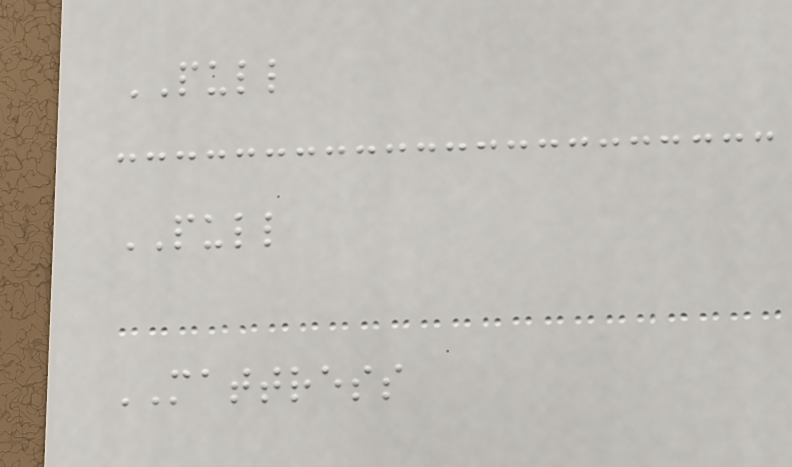PULL
PULL
MATTRESS
